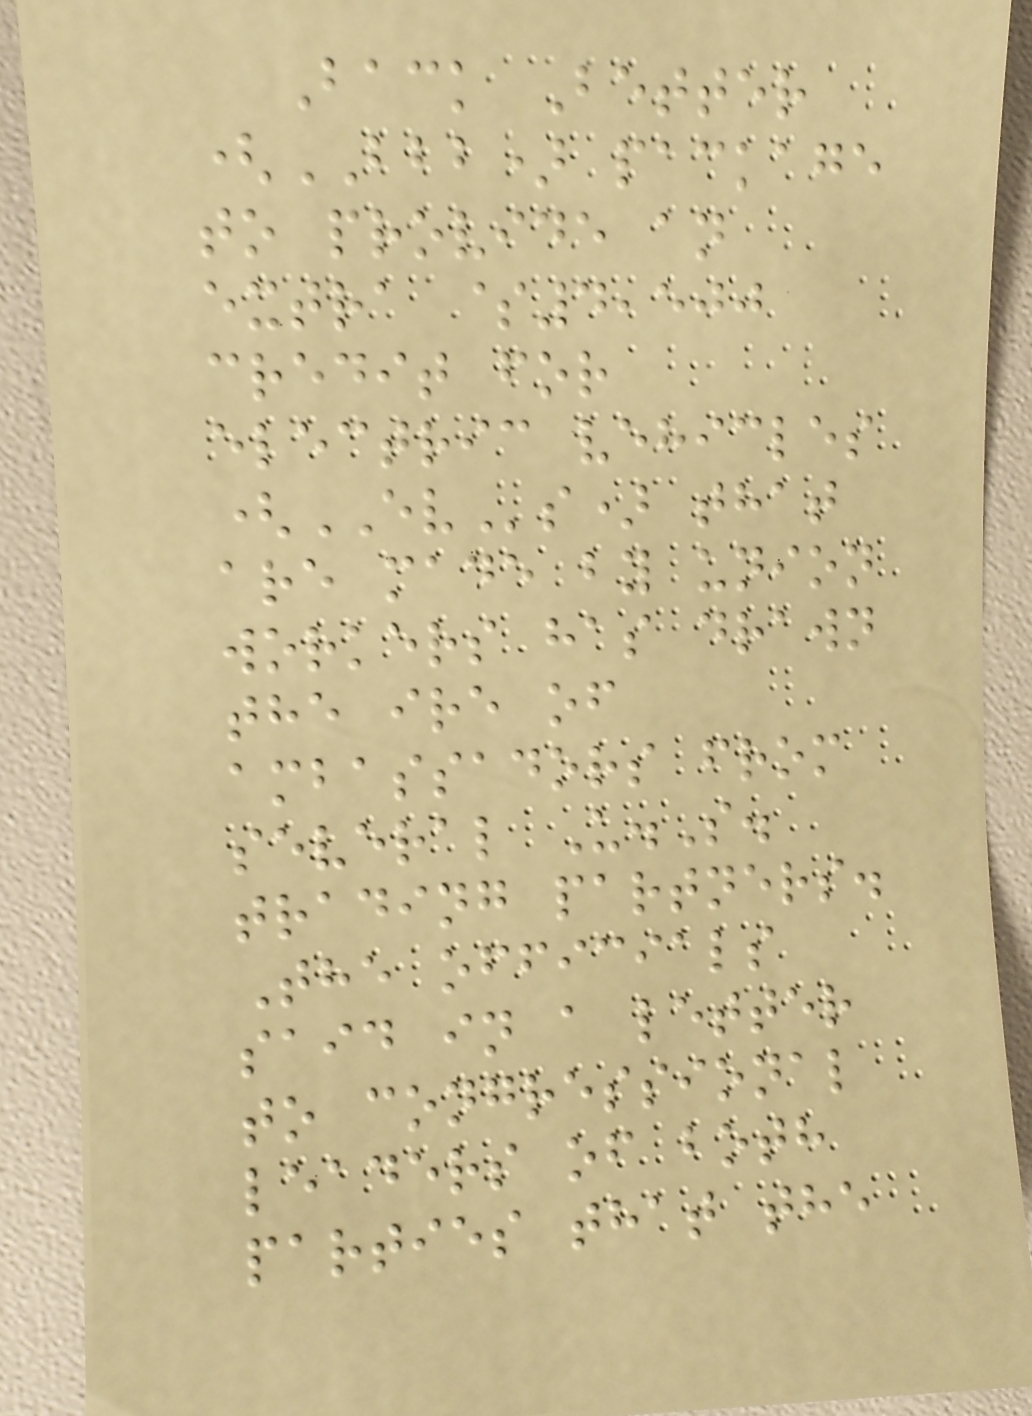Back Better
(BBB) package
to provide an
extra $4,500
credit for
electric vehicles
(EVs) that
are made by union
workers has drawn
the ire of
ambassadors from
several U.S.
trading partners.
The officials
said in a letter
to congressional
leaders of both
parties that the
